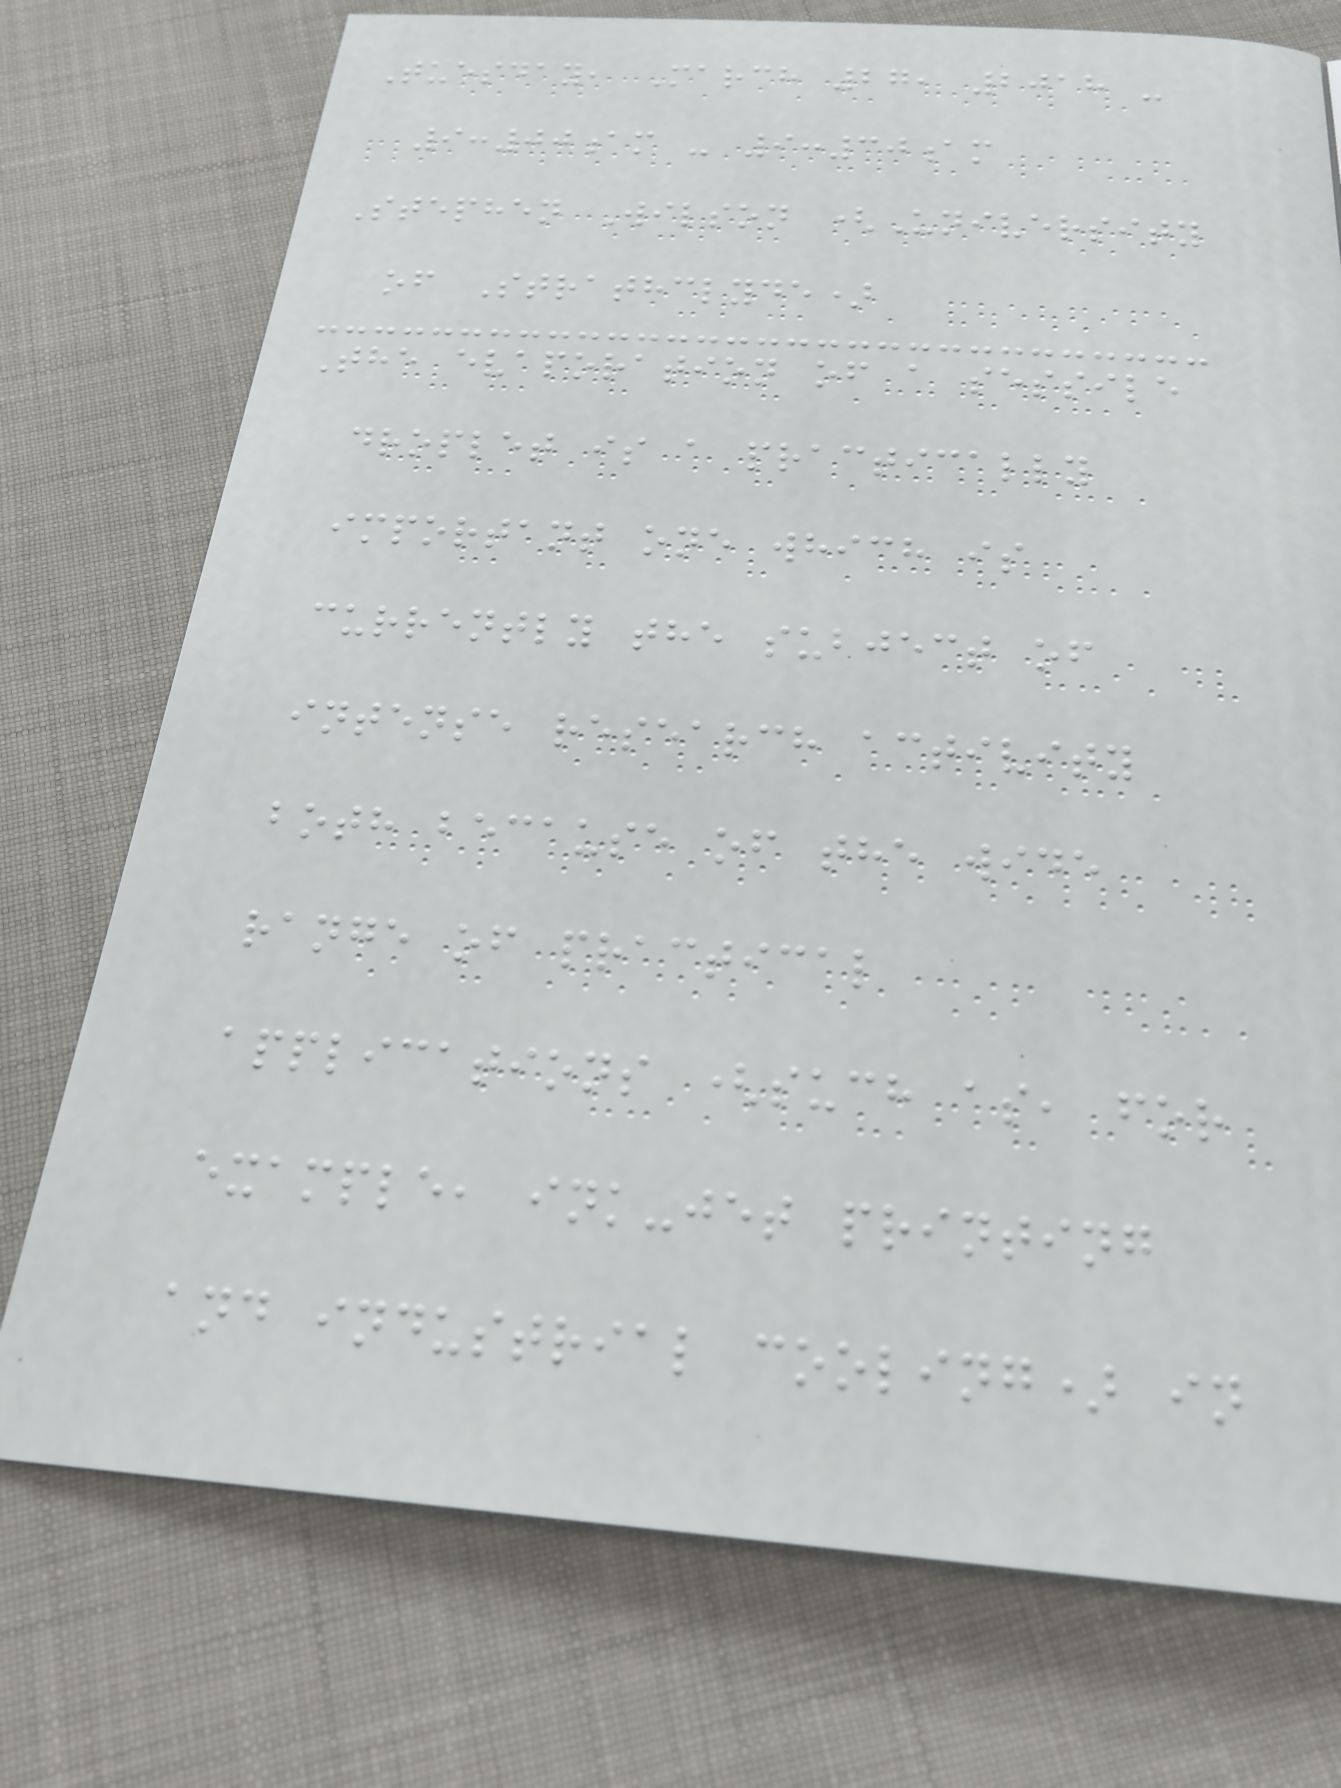Tuesday, March 27, 2018 -
9:00am - 9:30am
Stephen Wilson (University
of Strathclyde)
The evaporation of a sessile
droplet is a practically
important one which is
currently the subject of
intense research activity
both because of the wide
range of practical
applications (such as, for
example, ink-jet printing
and industrial cooling) in
